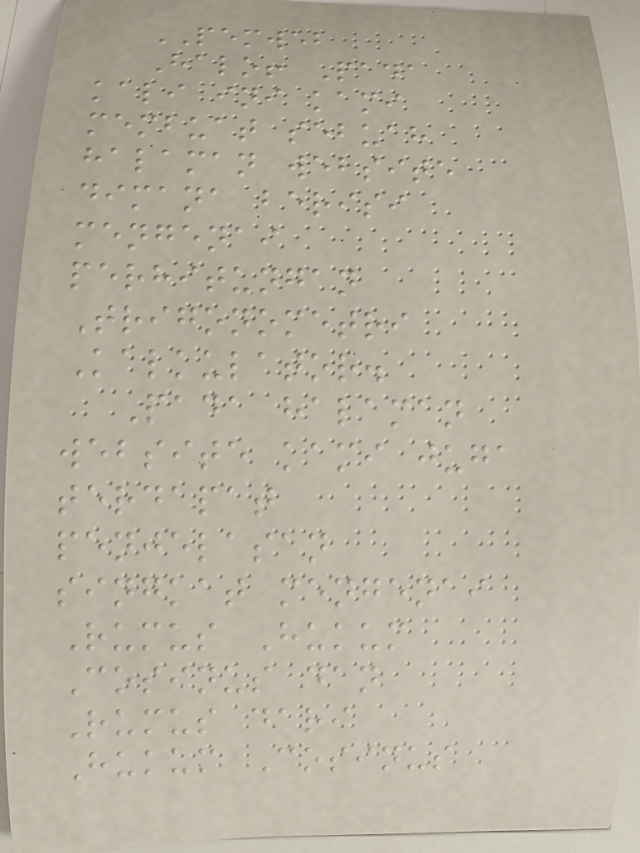PEMWEB
Halo! Pada
kali ini kami
membuat sebuah
halaman website
dimana berisi
mengenai
perhitungan
Trigonometri
Kalkulator.
Pada halaman
website kami juga
terdapat
penjelasan
singkat mengenai
Rumus Hukum
Cosinus dan
Rumus dari
Hukum Cosinus
